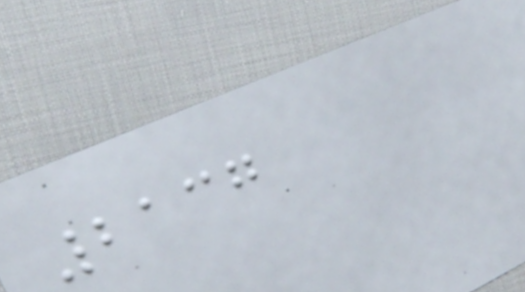2137
